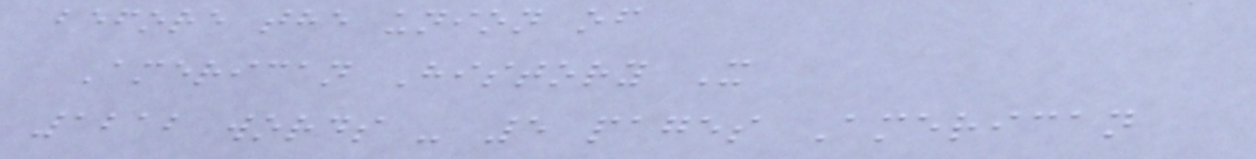before the union of
American History X
1212 words - 5 pages American
